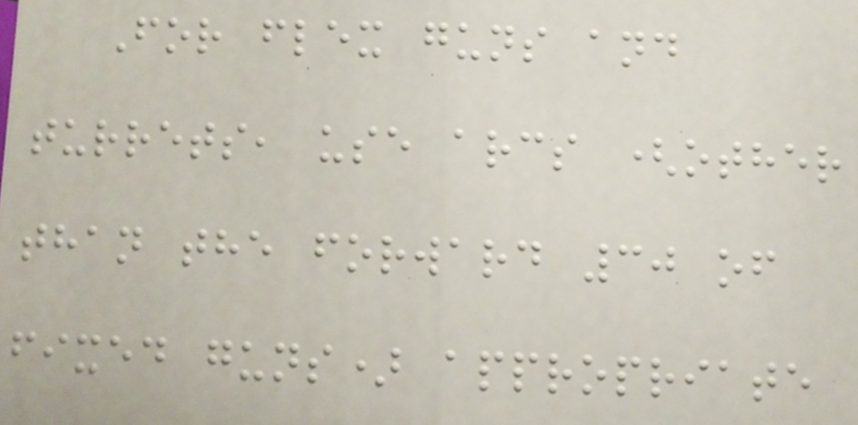For flex guns and
turrets, use arcs (other
than the forward 30 of
fixed guns) appropriate
